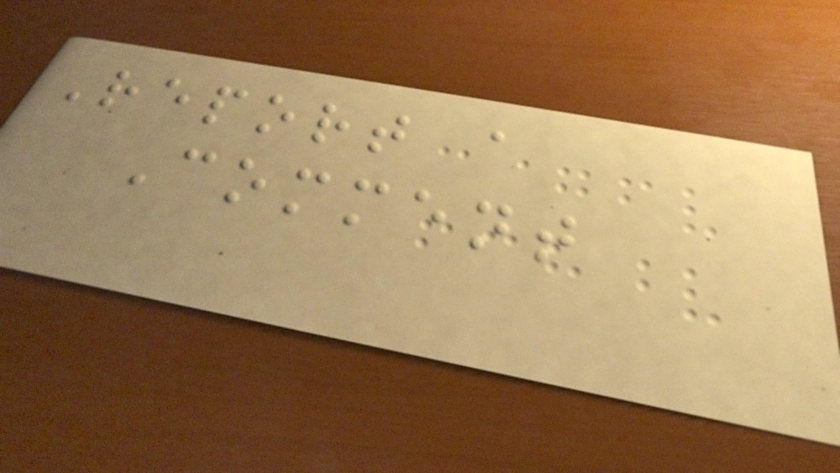Report a
Comment
